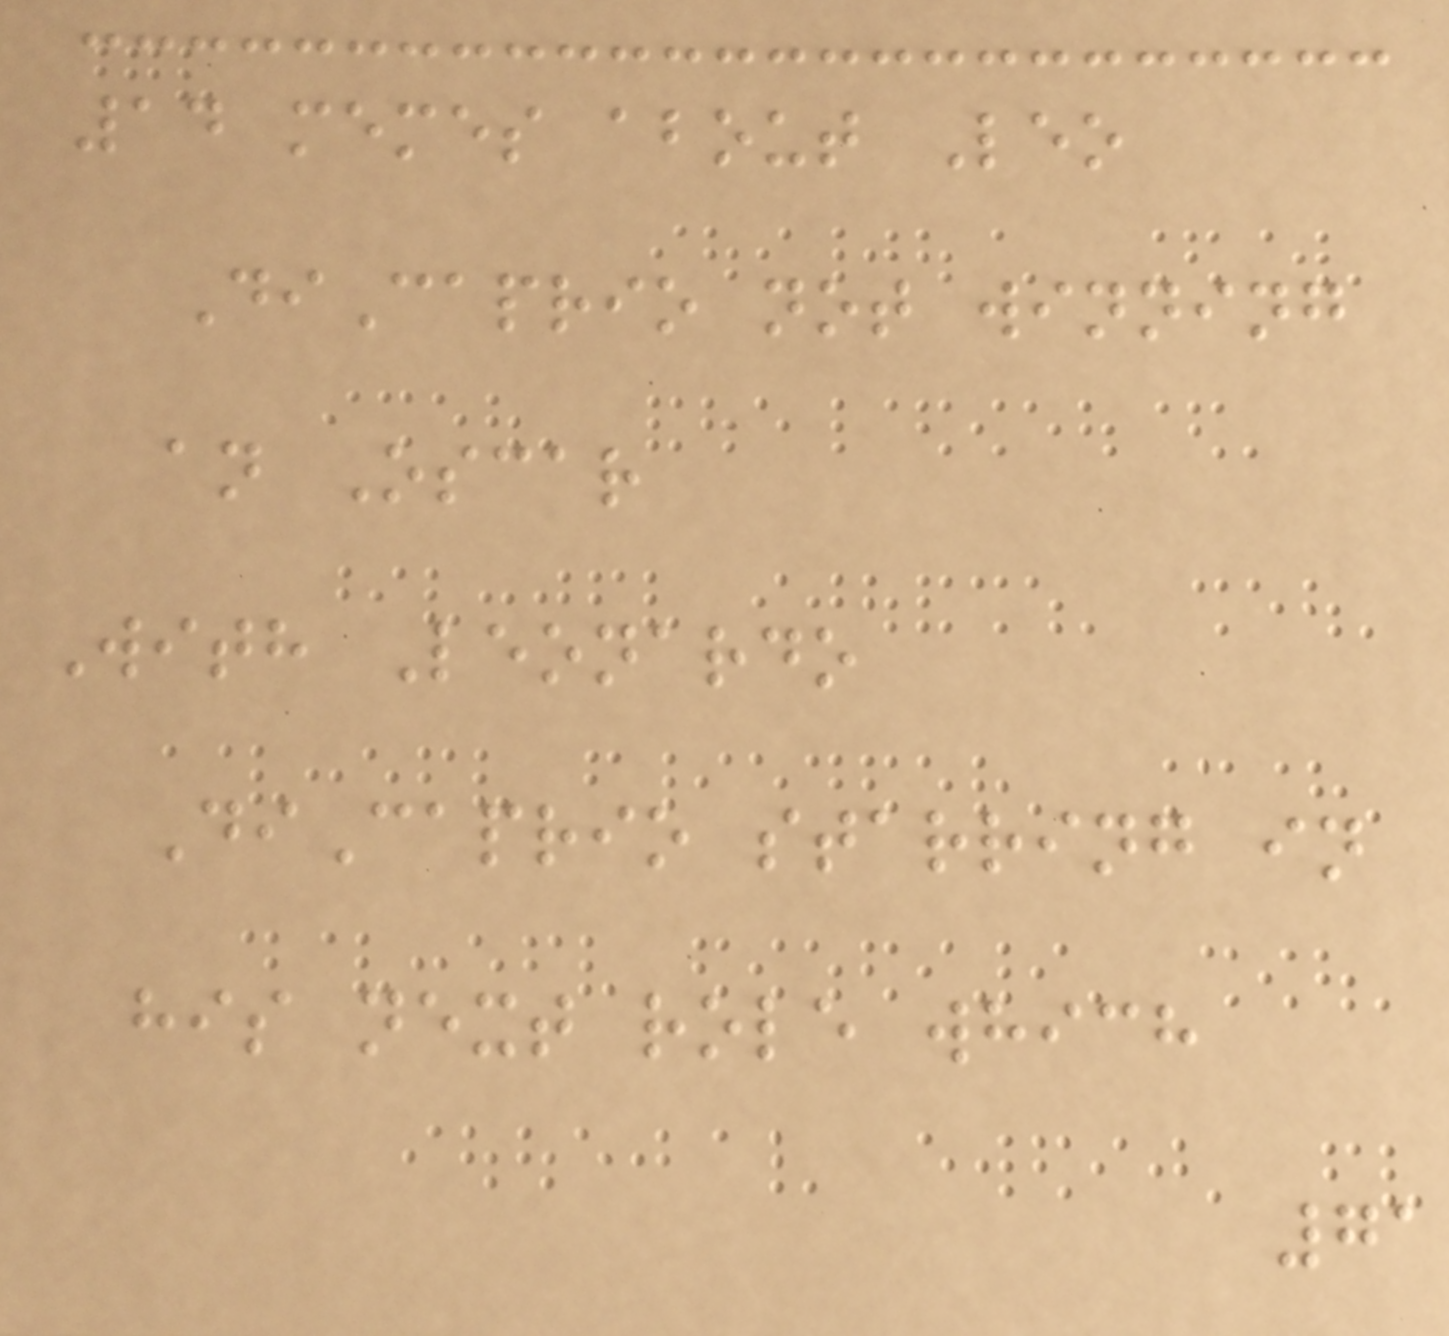14 memes about Leo
DiCaprio not winning
an Oscar
With Leonardo
DiCaprio starring in
his next role which
71
